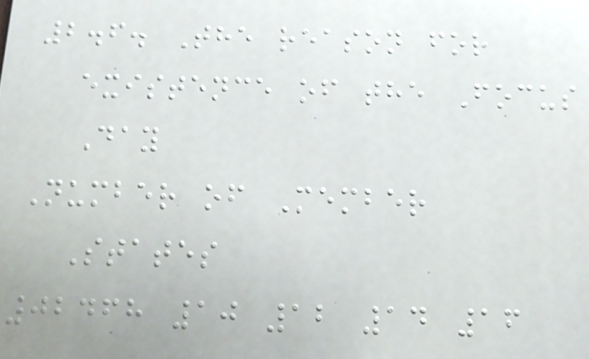2.6. The reason for
existence of the Focus
Day
Number of Member
States
02468 10 12 14 16
